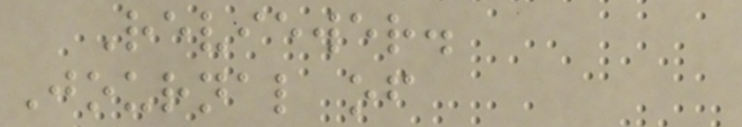Reviewer.
Journal of
